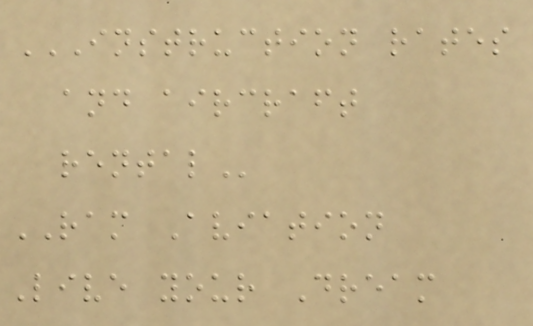INSTRUCTION RATES
AND AIRCRAFT
RENTAL
RAM Aviation
Live your Dream
